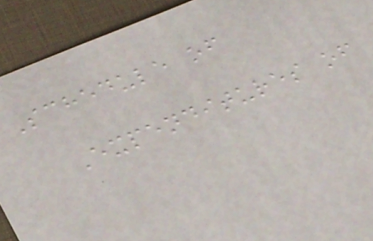Schedule of
Expenditures of
